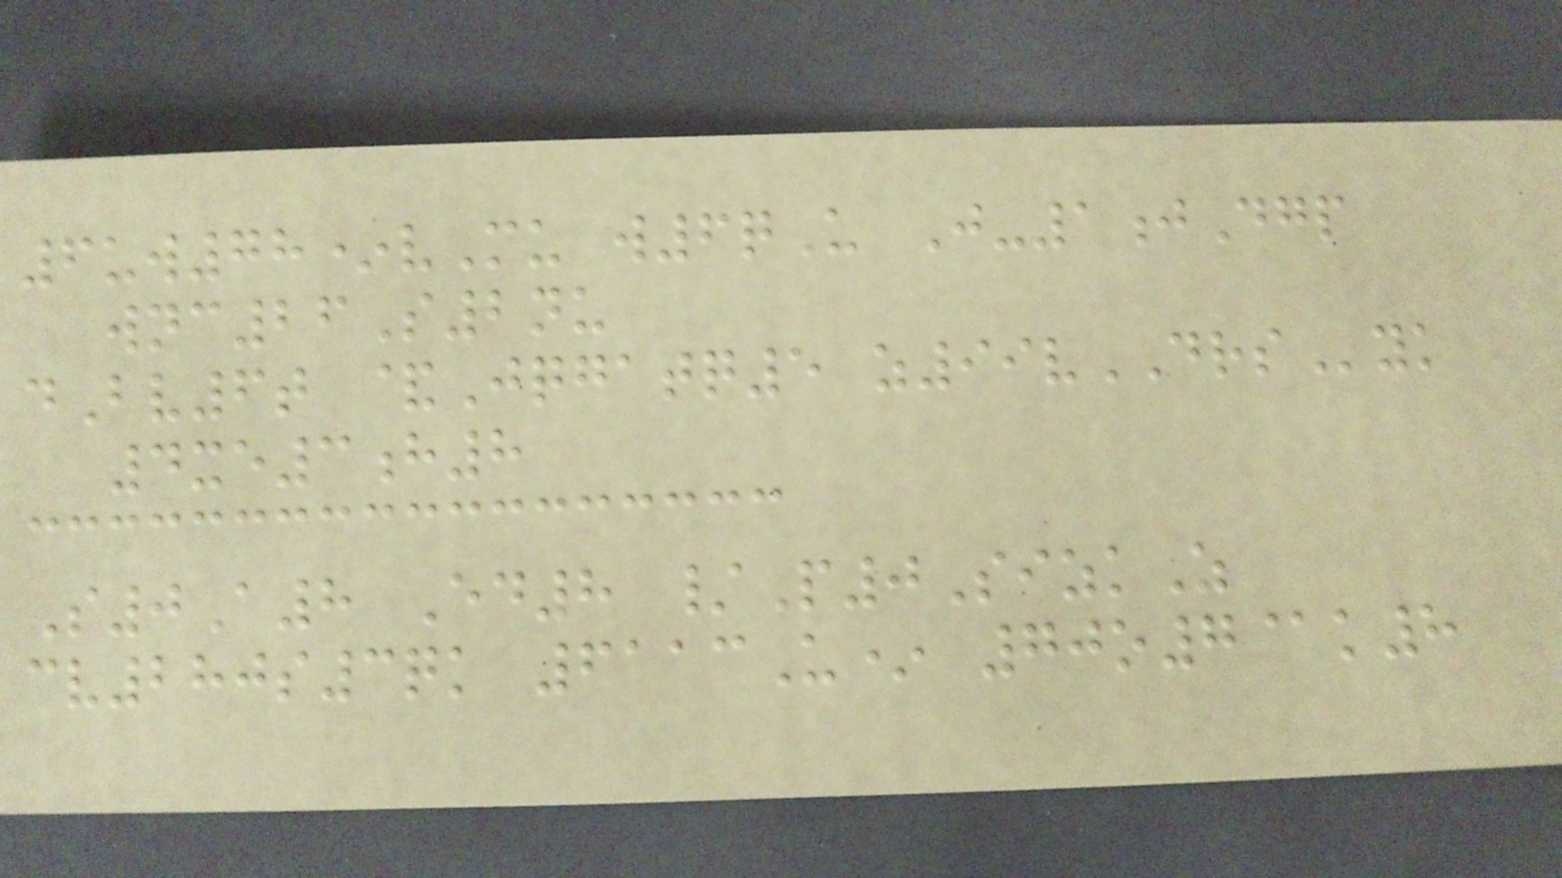6uw78*vMu w6qU J-1jDgp
wnc26S2nu
dBv6t &Jqgatq5 z99vDRSyk
4xe3h8
S0A8 Ed8 /P0SizkZ
cv280s3qk 6113U* 70o7@k8
